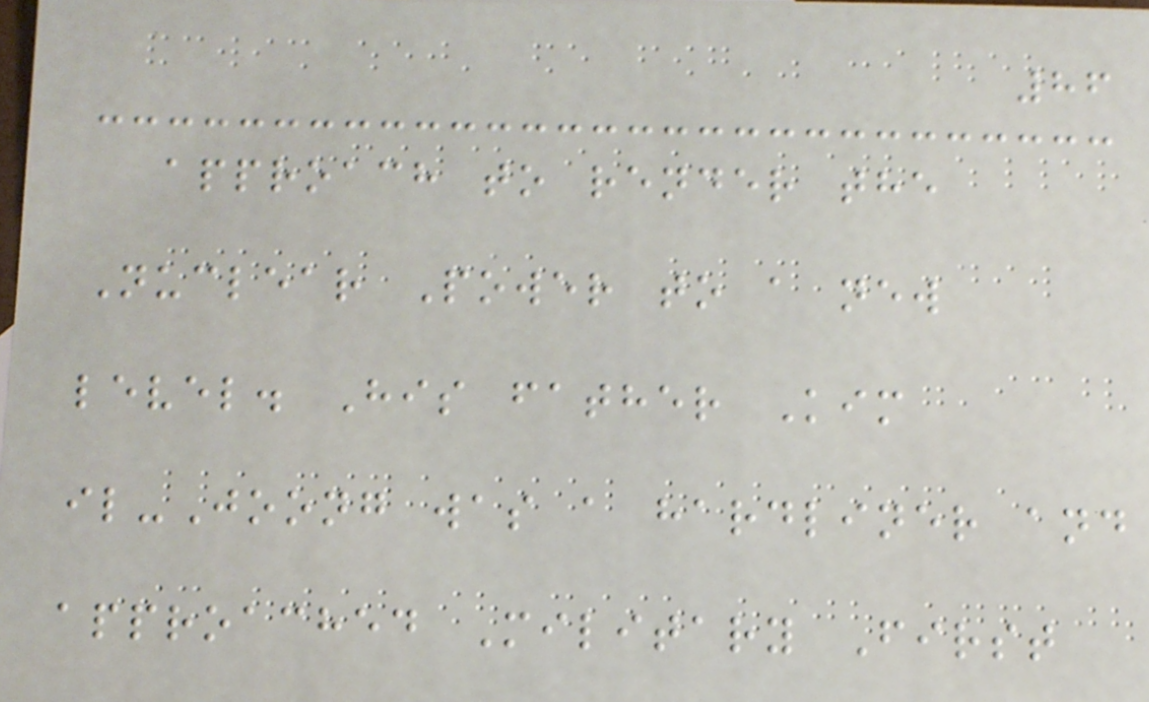86
approach to render the
Nuclear Power to a new
level. His father Kim
il-Joong was a hardliner and
approached Military First
